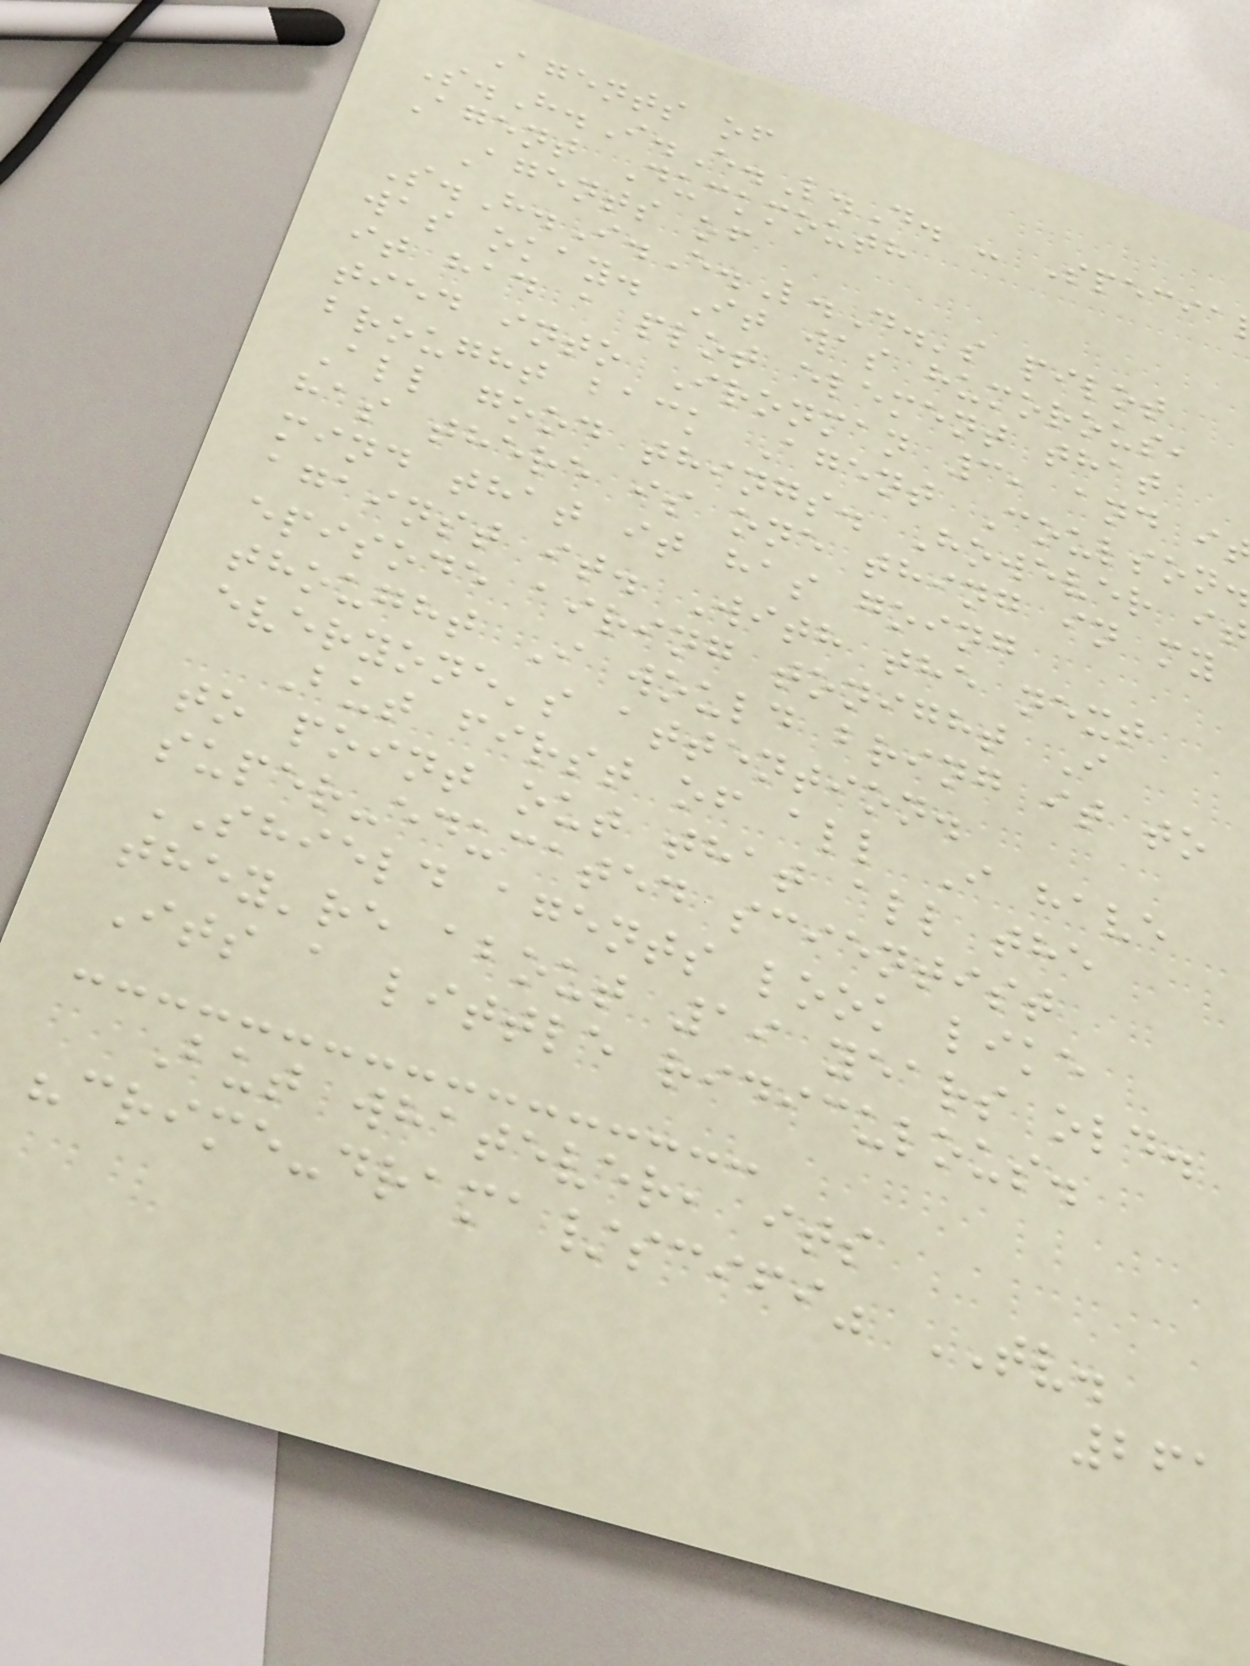Agents of
S.H.I.E.L.D. - Specia
Agent Duckmouth
Agents of
S.H.I.E.L.D.'s pilot
was okay. It was humorous,
it had a plot element that
tied into Ironman 3, and i
brought back Agent Coulson.
All good things. However it
has there is one thing in my
mind that it has going
against it. With the next
episode airing tonight I
thought I would bring it to
everyone's attention.
But first of all I have
to point out that all the
super-educated scientist
SHIELD agents look like
they're about 19 years old.
Its a little ridiculous.
But whatever, its
"crime-drama/scifi" TV.
261
